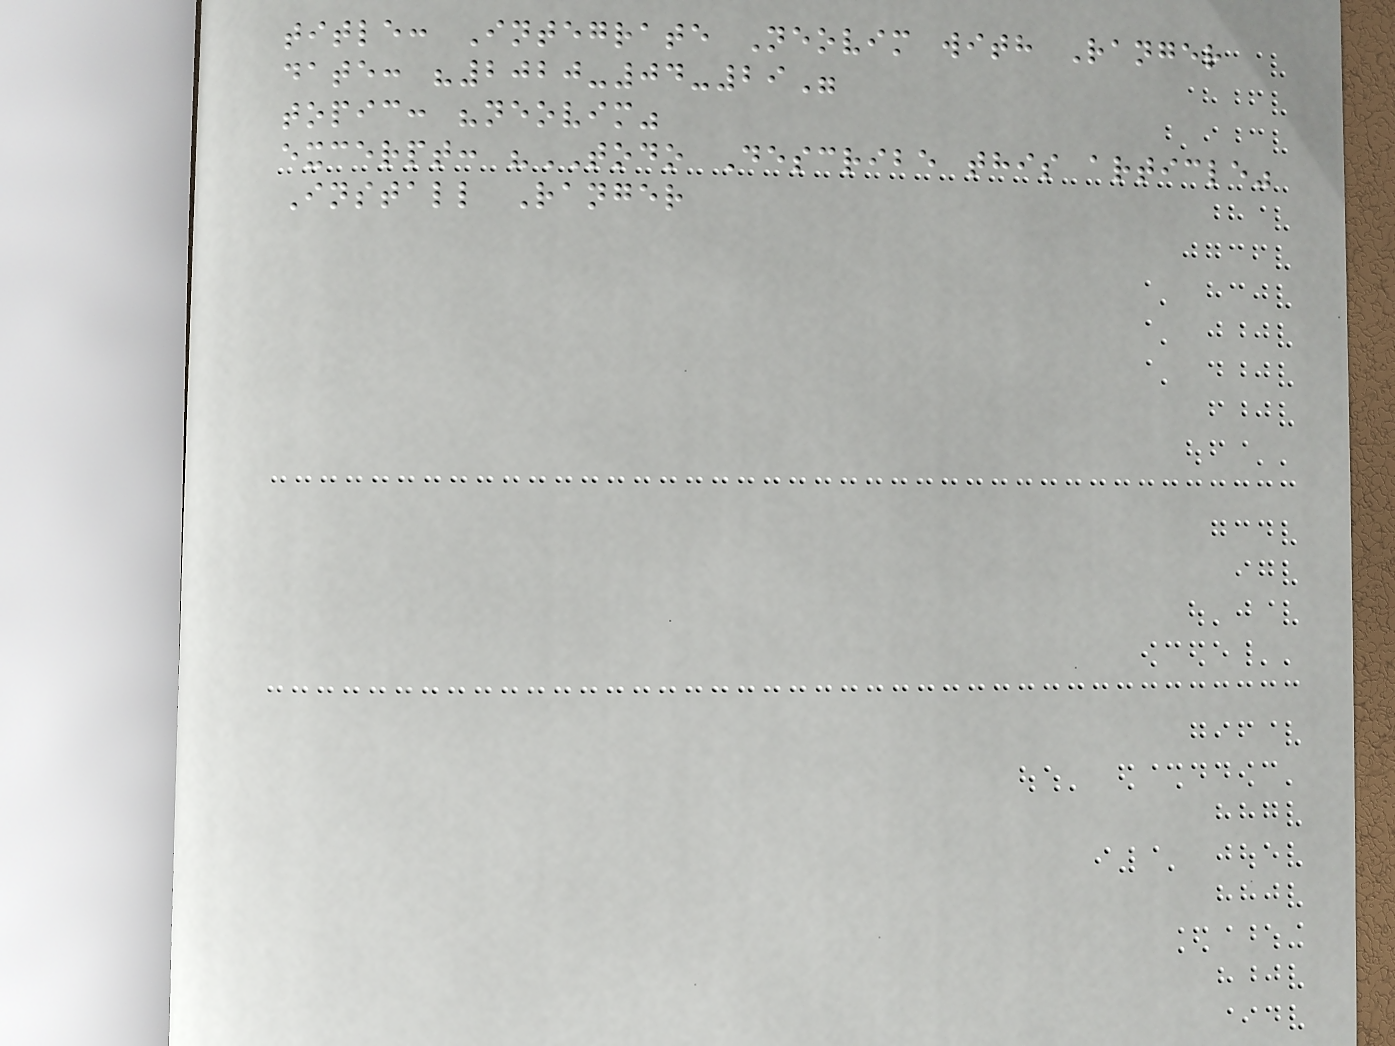title: Integrate Neovim with Ranger
date: "2020-04-29"
topic: "neovim"
excerpt: "TODO Describe this article"
Install Ranger
